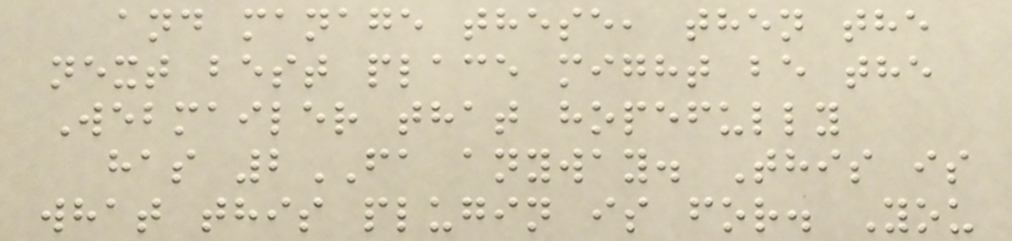and manage these, then the
next best place might be the
Webmailer that hopefully
has 2FA anyway. This is
what this plugin is for. You
